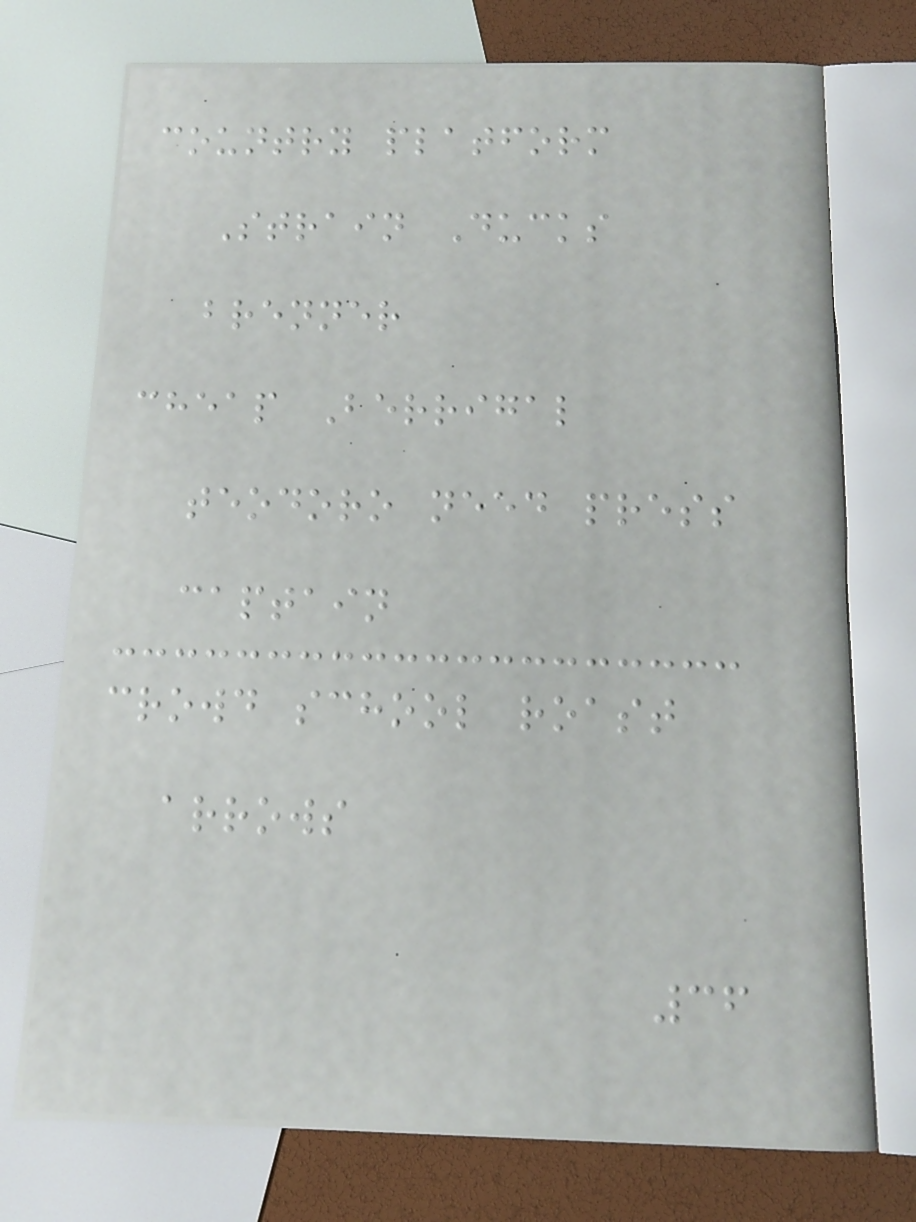country platform
Strain Ducks
brenner
cheap Berrigal
teodoro need press
captain
crowd school roast
arrows
36
